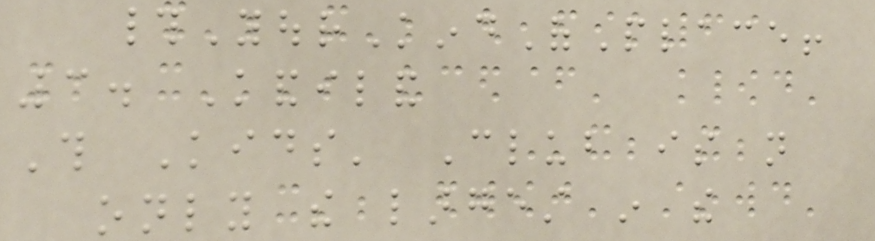#YourKindOfPlace!
3. Kandiland
This Kids' Club is not
only the largest in the
